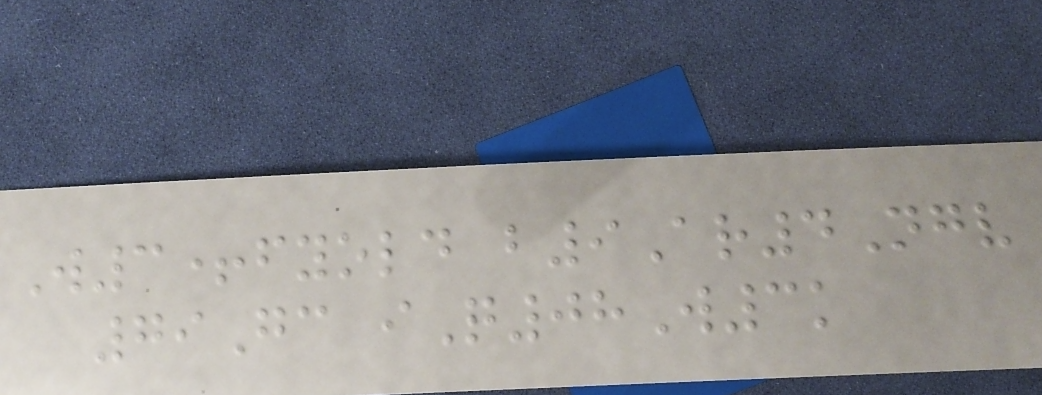W3+fyold b9Ar4Ngv
79Gc iQ08W3k
